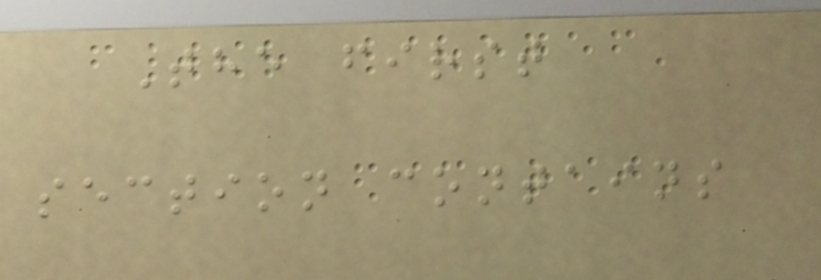The first
section contains
